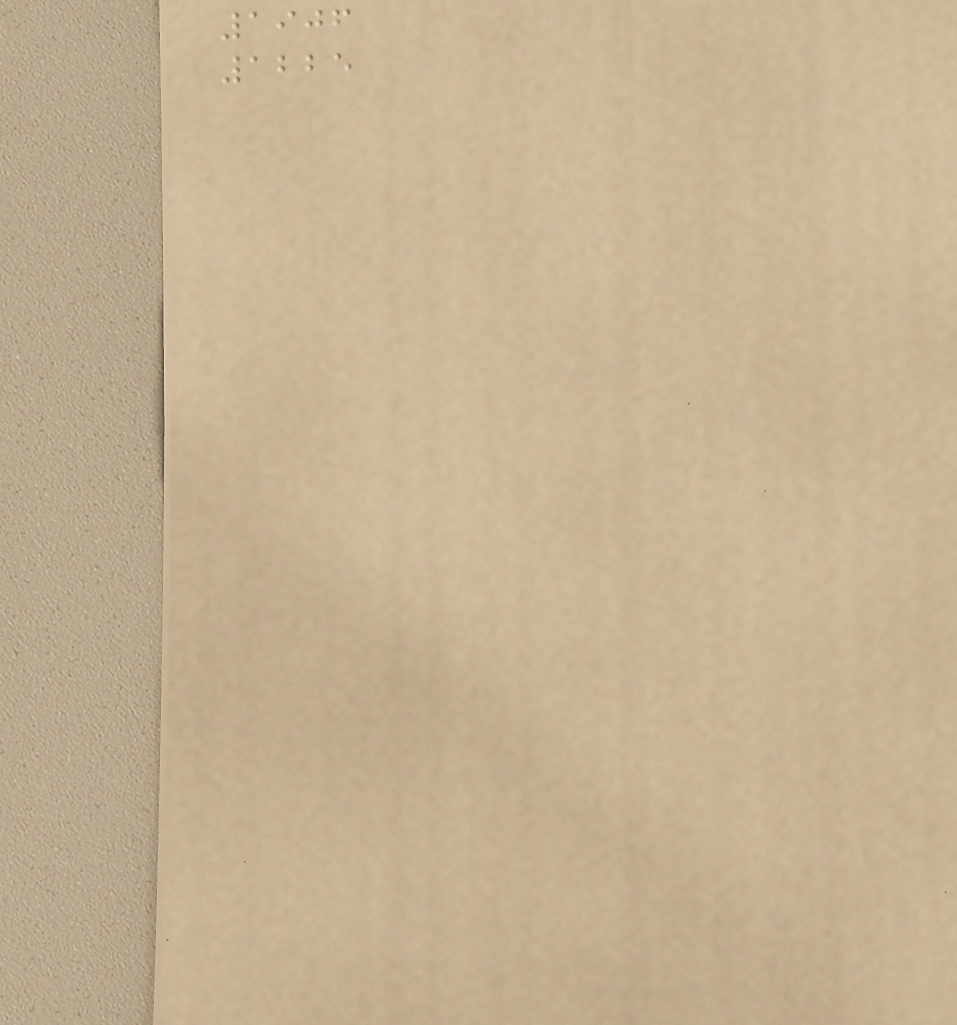1906
1225
